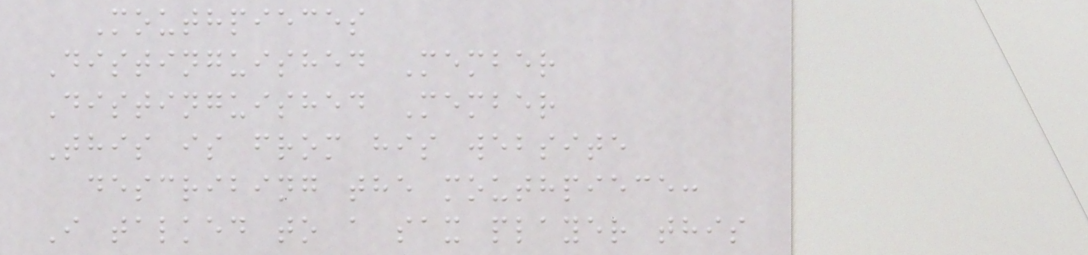Mouthpieces
Distinguished Member
Distinguished Member
This is from his website
describing the mouthpiece:
I talked to a sax player this
